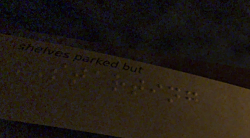STARTING
